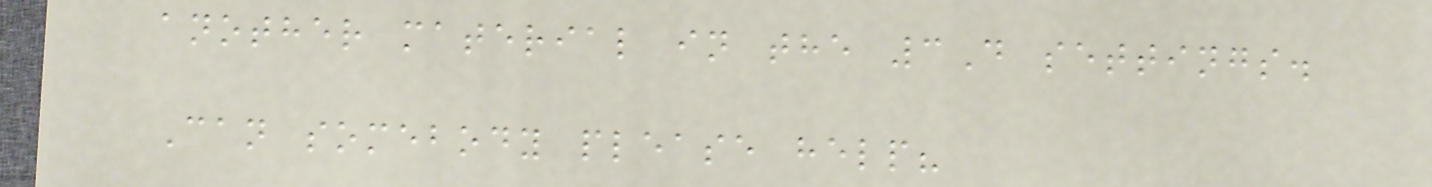another material in the 3D settings.
Can somebody please help?
